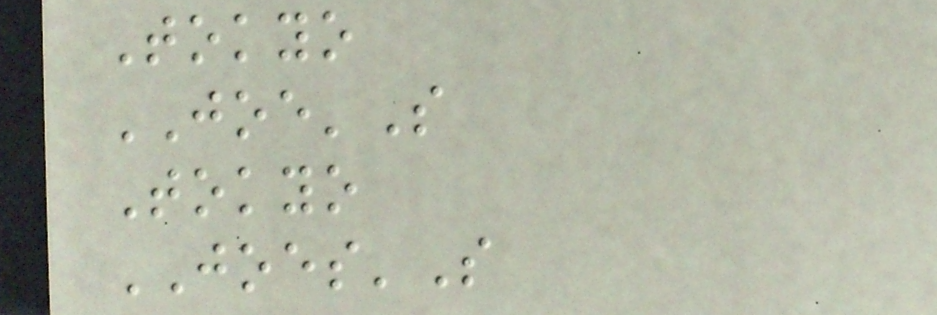Tokyo
JOE'S
Tokyo
JOES'S
